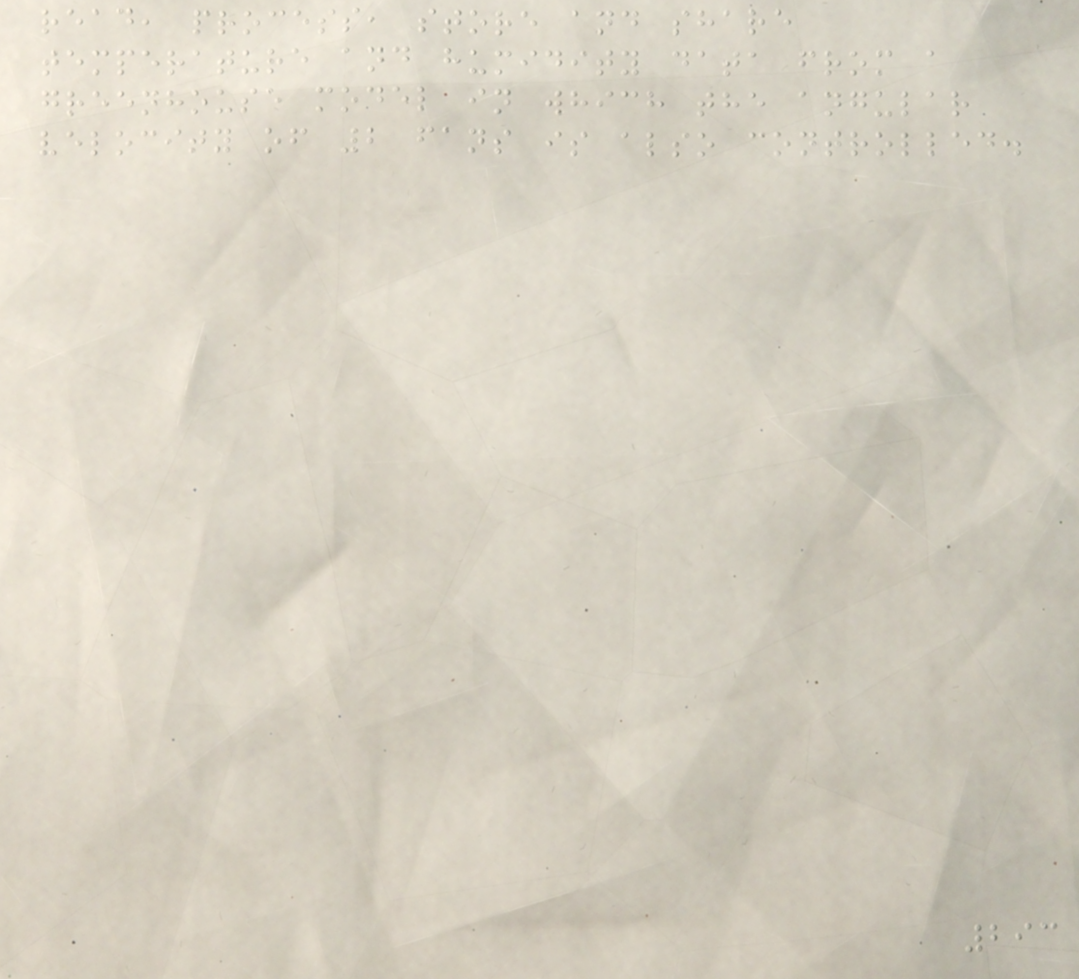read, process, store and share
temperature and humidity data from a
greenhouse model in which the angular
velocity of 2 fans is also controlled.
293
